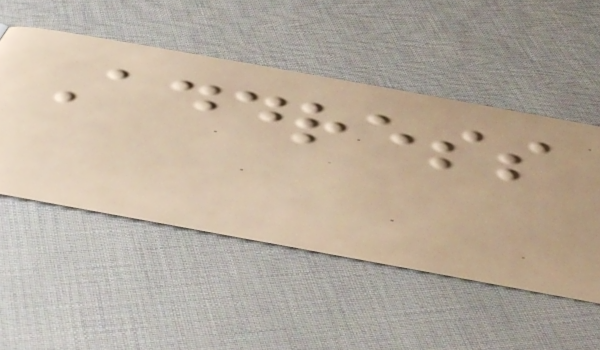Address
